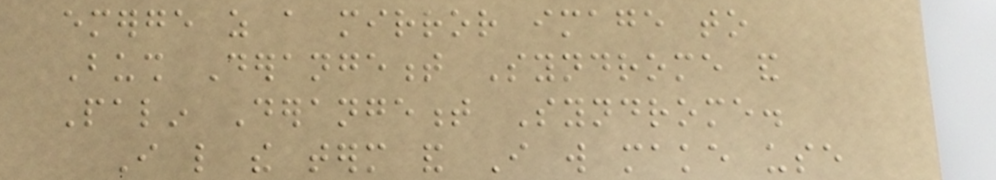emerge as a mirror image to
Bush Derangement Syndrome and
Palin Derangement Syndrome.
I like the term and I will make use
